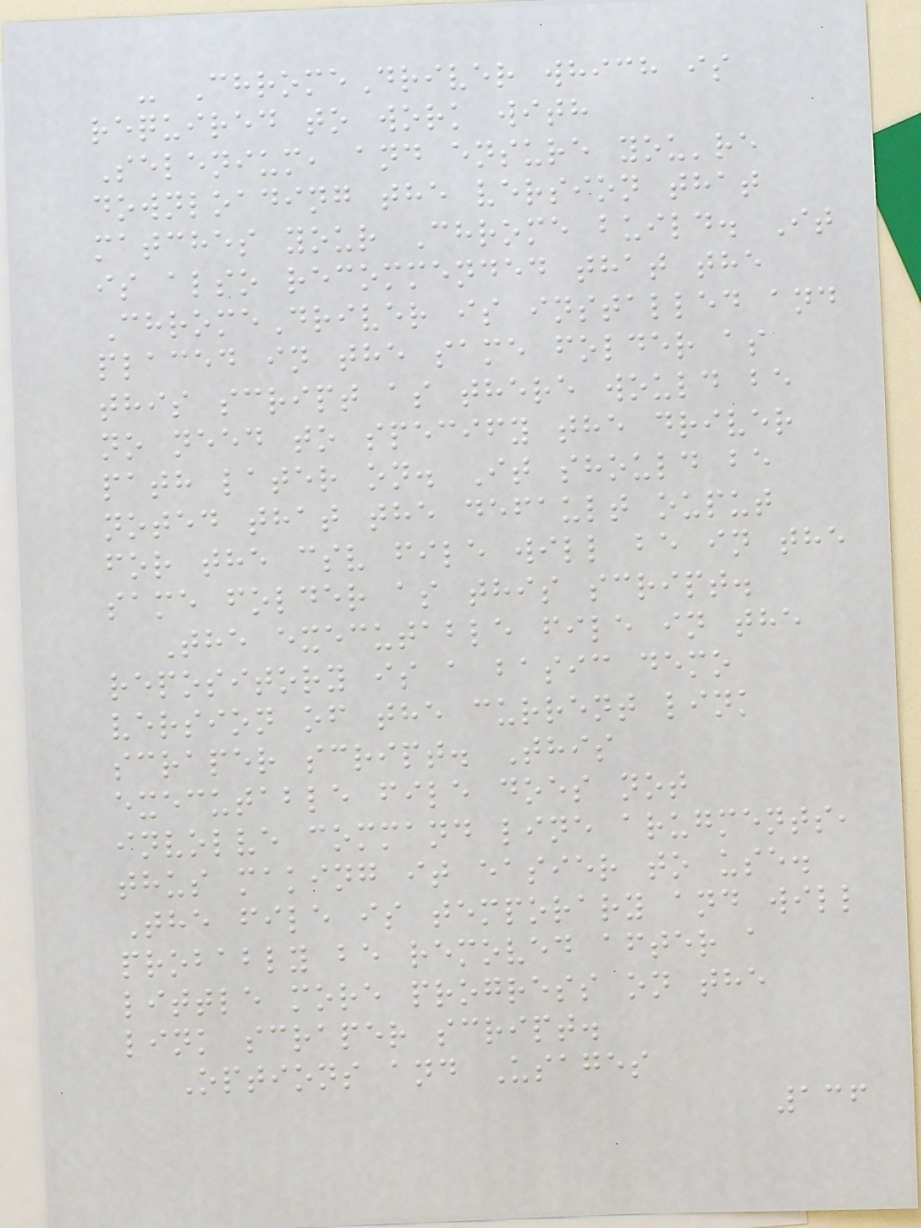- ChromeDriver which is
required to work with
Selenium, and ensure you're
downloading the version that
matches your Chrome build. It
is also recommended that the
ChromeDriver is installed and
placed in the same folder as
this script as there would be
no need to specify the driver
path later on. It should be
noted that the default ouput
for the csv file will be in the
same folder as this script.
The executable file in the
repository is a basic demo
version of the current link
scraper script. This
executable file does not
involve command line arugments,
thus making it easier to use.
The file is temporary and will
probably be removed after a
little more progress on the
link scraper script.
Options and Usages
136
